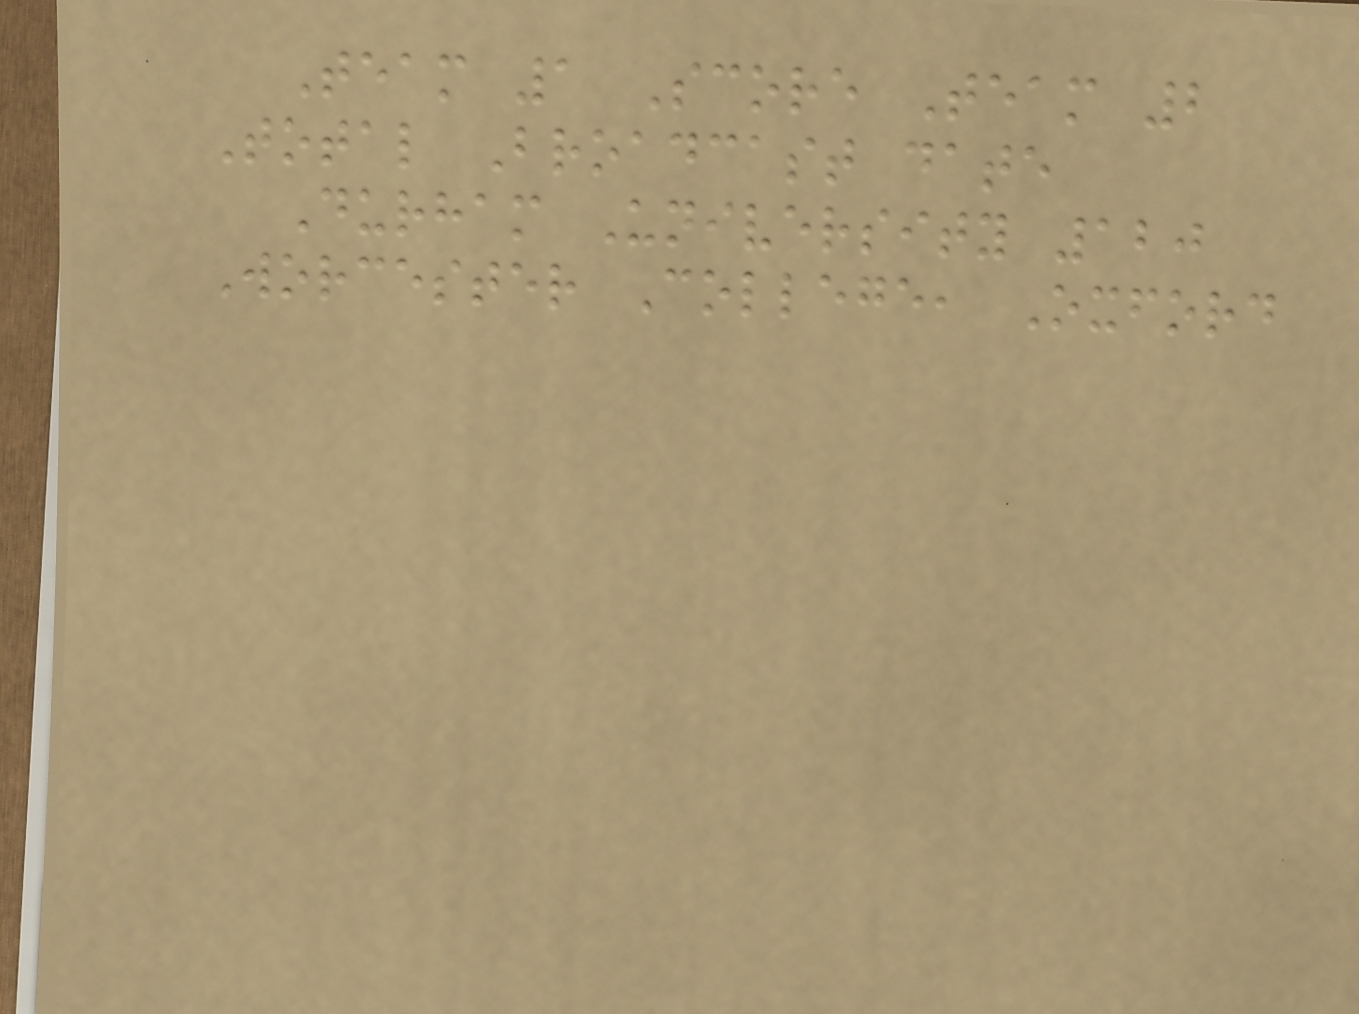Team 1 Score Team 2
Total Broadcast date
Durham University 120
Worcester College, Oxford
